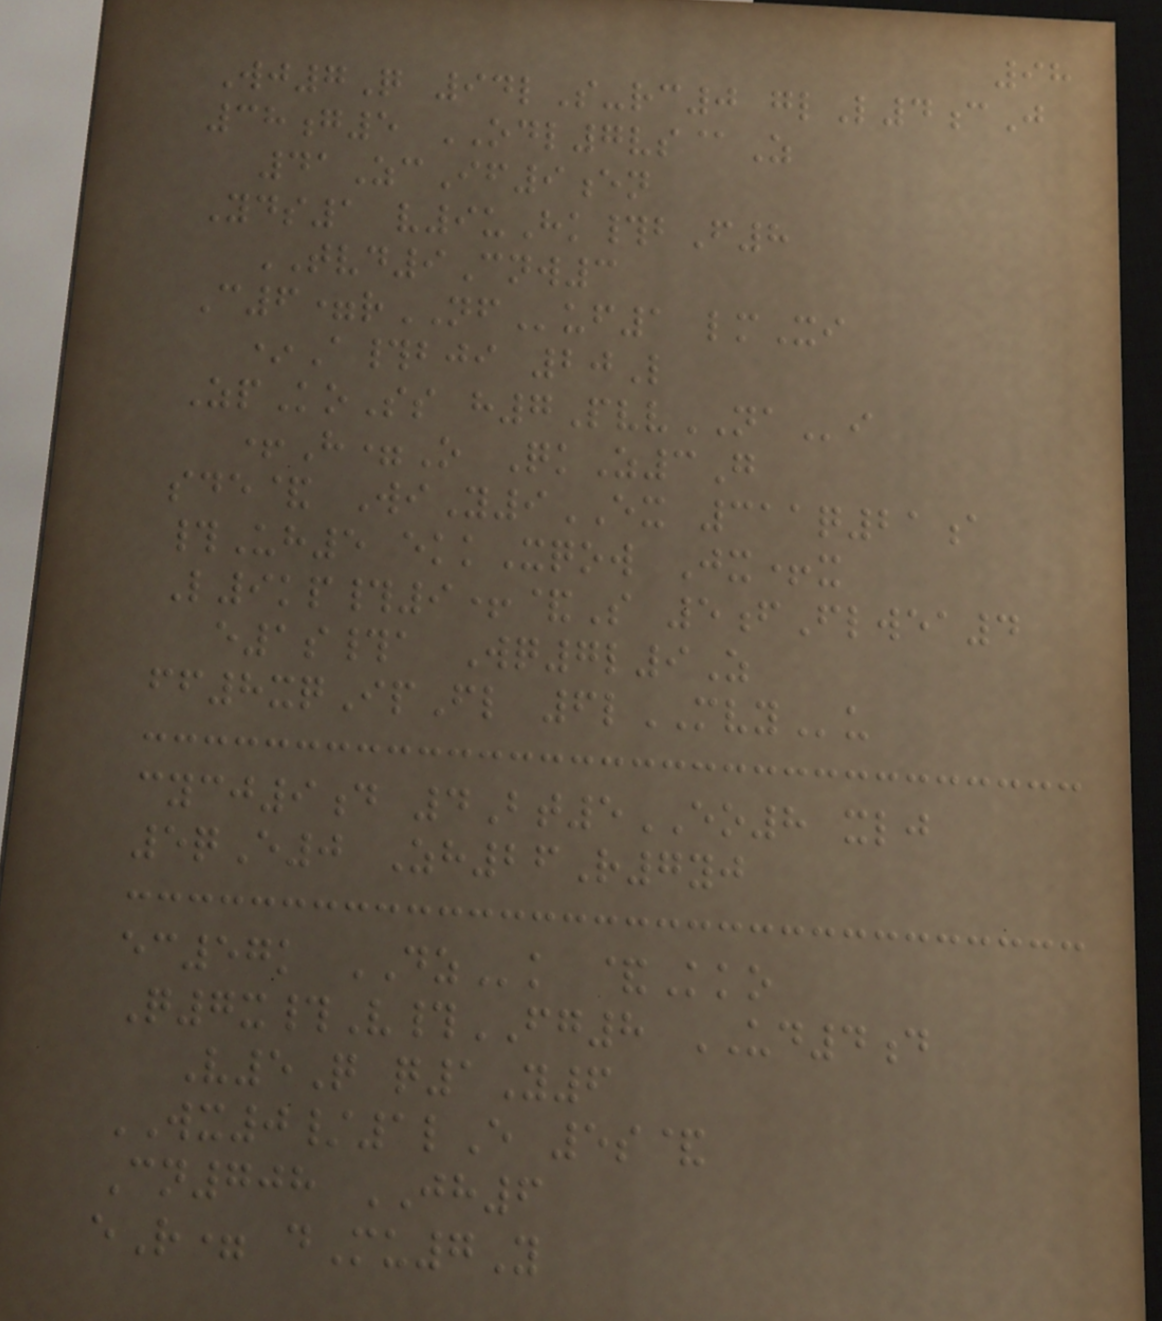98
Wj7Q 94lS-rc0 glL4cJ
38g5 ODL7vs@Z
41ZcIf9en
Yds1 v9uHk#bF8
TVD9Cnw3
C6=rNFuf1 lmXi
*A#bji 20L
ZpKoSs h7PvvNAi
+H=O QkZ3G
sde& WiY9EX 311q21a
#Uh5 ekkXqow Jx+x
L9kp#9+&S 5fFlwea4
e1s#a Wq7l9Z
ff8xqIpFl 6lMVYu
cycj9d 4Bt5EO8 xlj
5qE0 Zh26R7yj
ec57k DZk &Kko
Q7x#V#FG8 UD4d
V5Q q1Y6
WX0/1lE 5s&
Cn708 JH6
eR= dMu7Y
